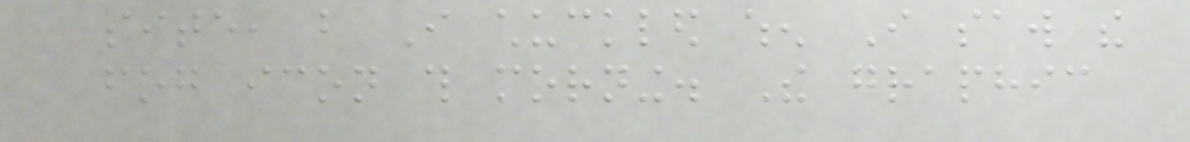site, but I chuckled when I saw the
fog icon this morning. The graphic
